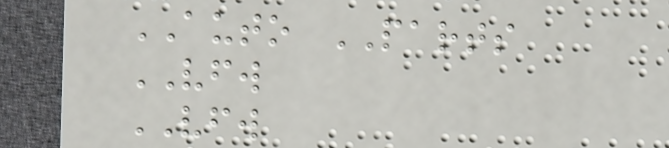AUTO PARTS
VFW
VFW
